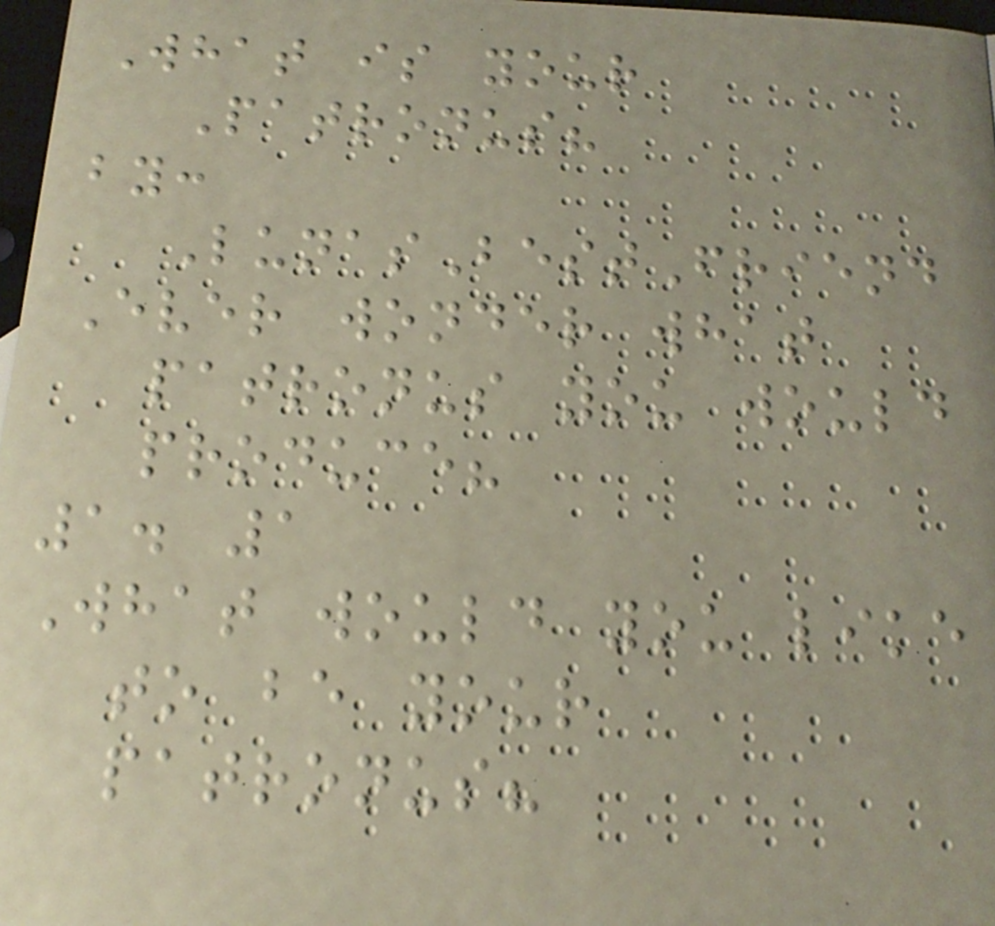What is your
Patronus?
by:
LunasBestFriend
Ever wonder what
patronus you would
produce?
1. 1
What would you like
to be your
patronus?
